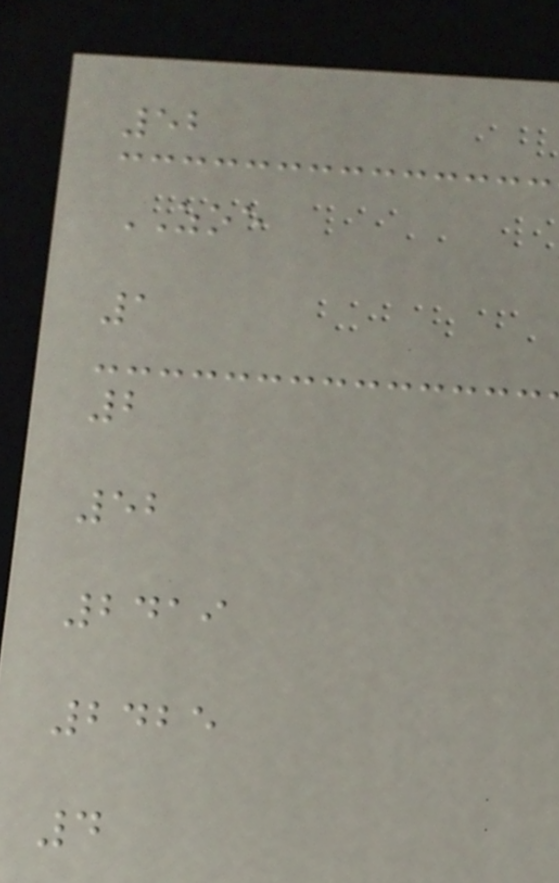52
ZOE
1
2
52
2419
2425
4
